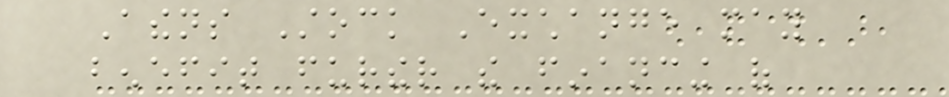Athens Stock Exchange may
benefit further the financing of
